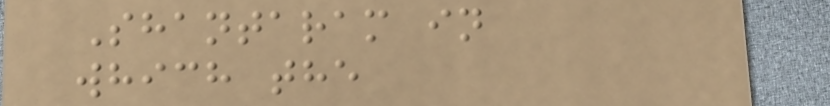Shantaram in
which the
